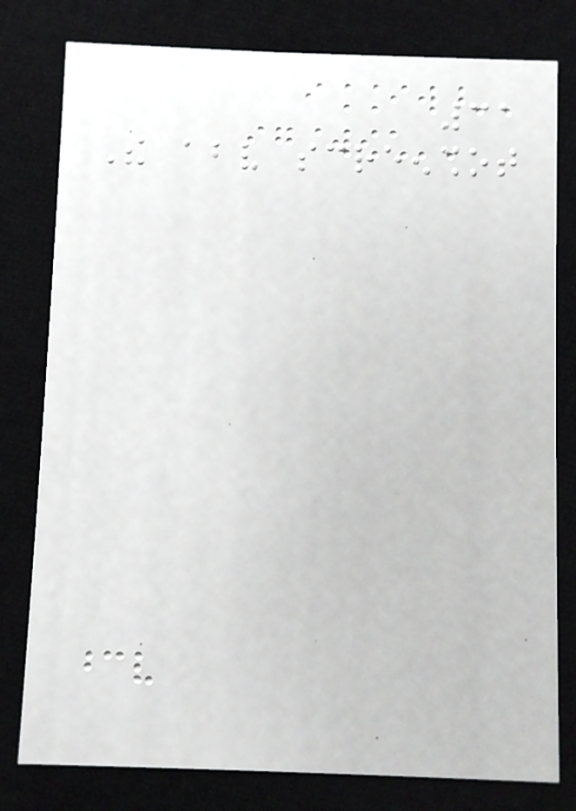31
The above screenshot
